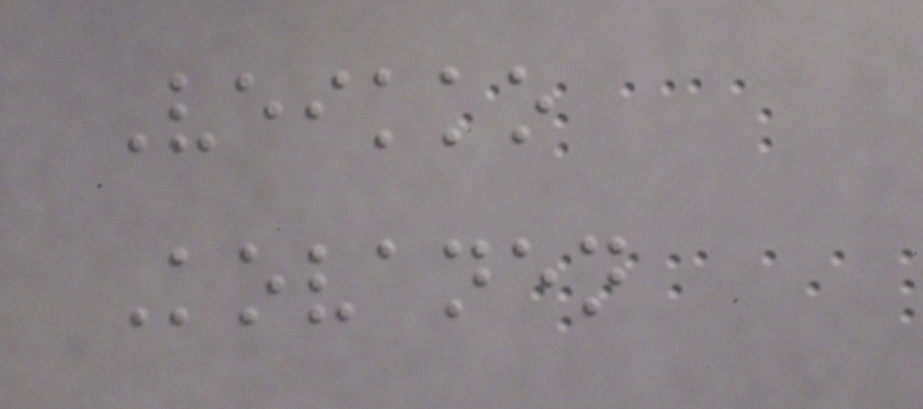Veikko
Kovanen
